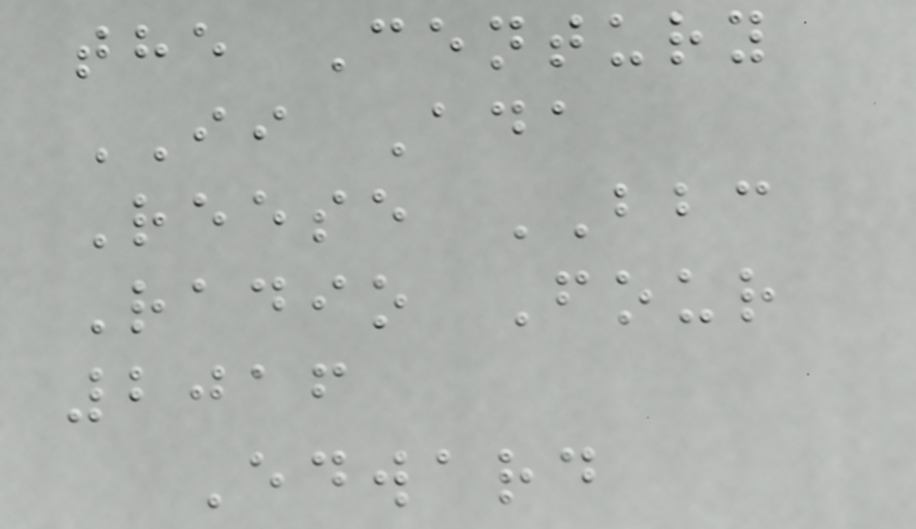the Century
II Ada
Reese BBC
Radio Four
2016
Edward
